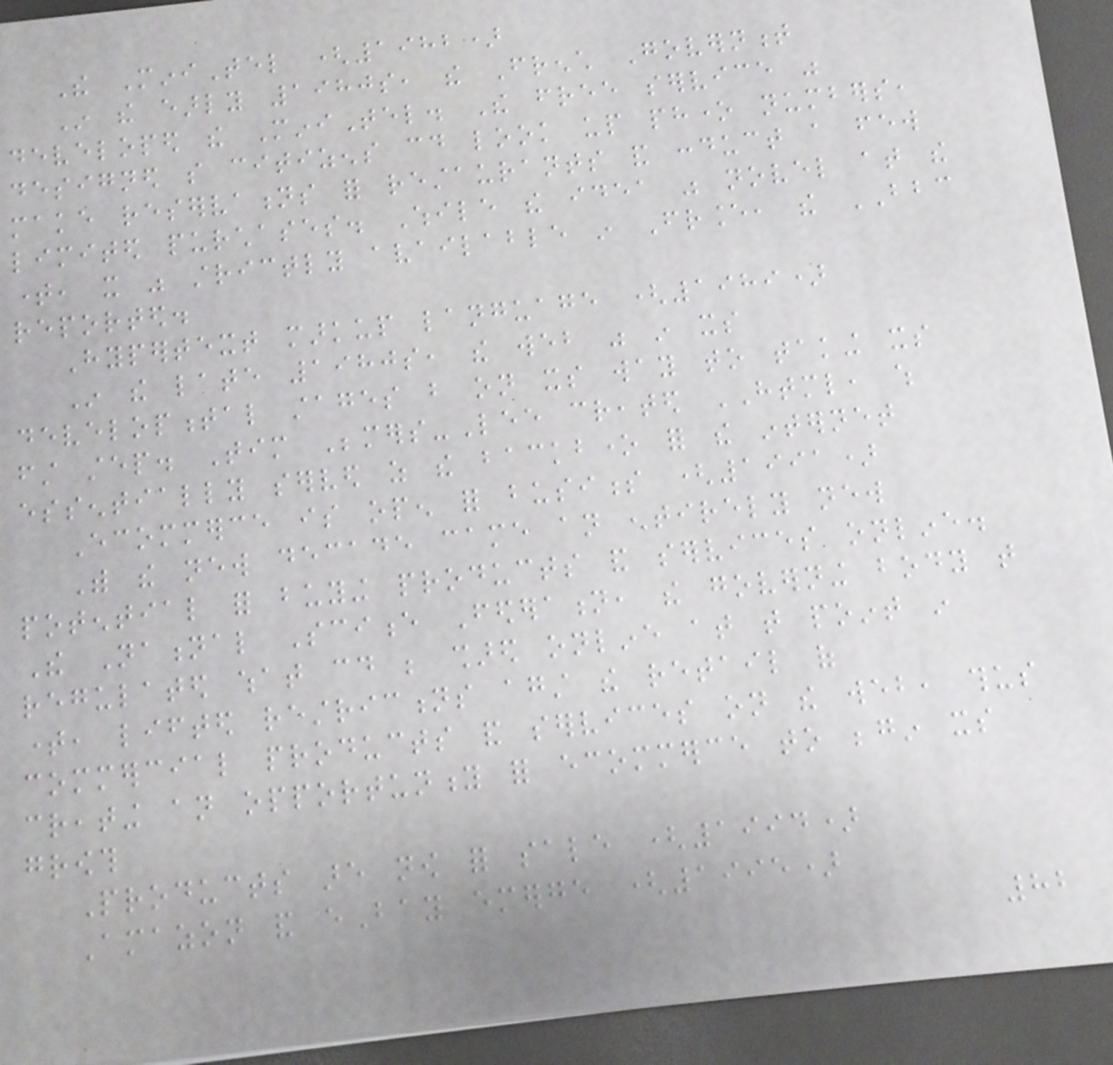The MiniTel (1982)
In the early 1980s, the French Government
developed the MiniTel. The free service was
designed so citizens could look up phone numbers,
make reservations for restaurants and conduct a few
limited purchases. While the idea was novel at the
time, it was strictly available in France, the BBC
reported.
Hypertext markup language (1989)
In the late 1980s, the web was in its
developmental stages but on its way to taking its
first step. Tim Bemers-Lee created HTML, which
essentially served as the backbone for the internet
Ecommerce is open for business (1991)
With the new decade came an entirely new
potential for buying products and services online.
The National Science Federation, the governing body that
regulated what could be shared online at that point in
time, lifted restrictions against the retail of
commercial products and services on the web, thus
creating an opportunity for ecommerce to begin its
growth
Products are now for sale (1994)
Amazon and eBay emerge (1995)
82
